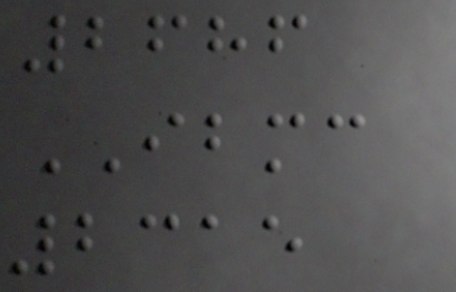2686
IBMC
2315
